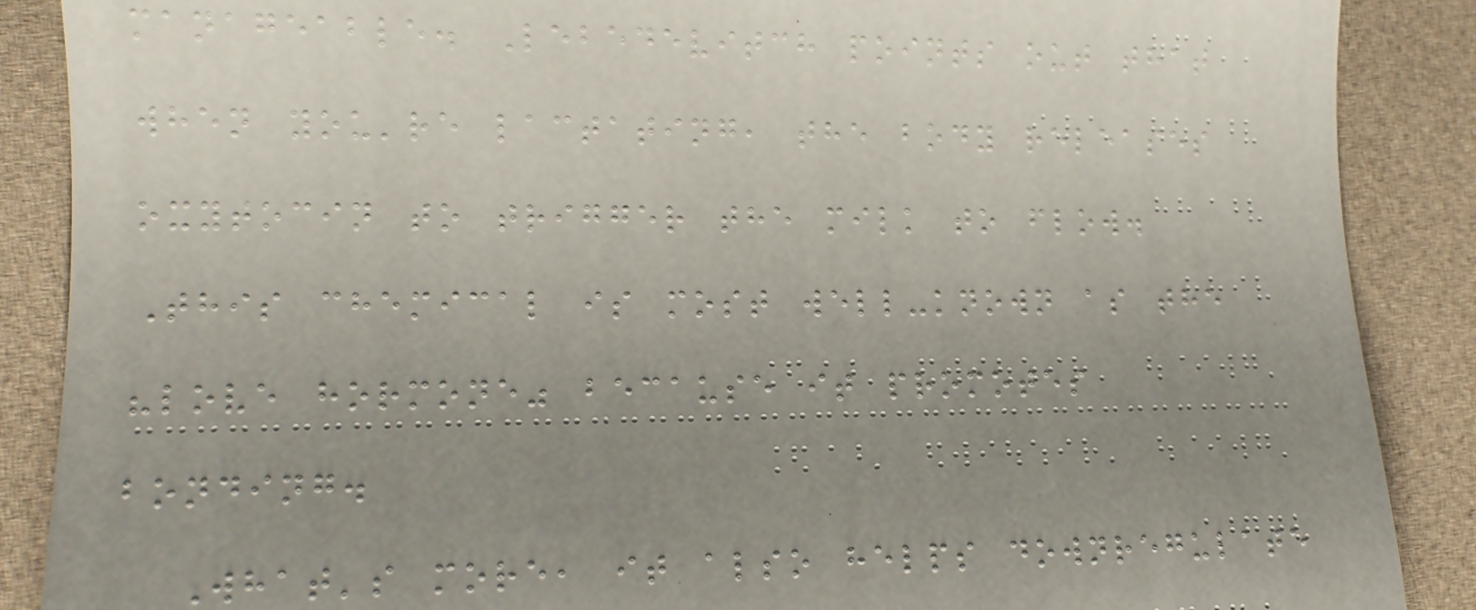manageable. Lebedevitch points out that
when you're lactating, the body releases
oxytocin to trigger the milk to flow.
This chemical is most well-known as the
"love hormone" because it promotes
bonding.
What's more, it also helps downregulate
